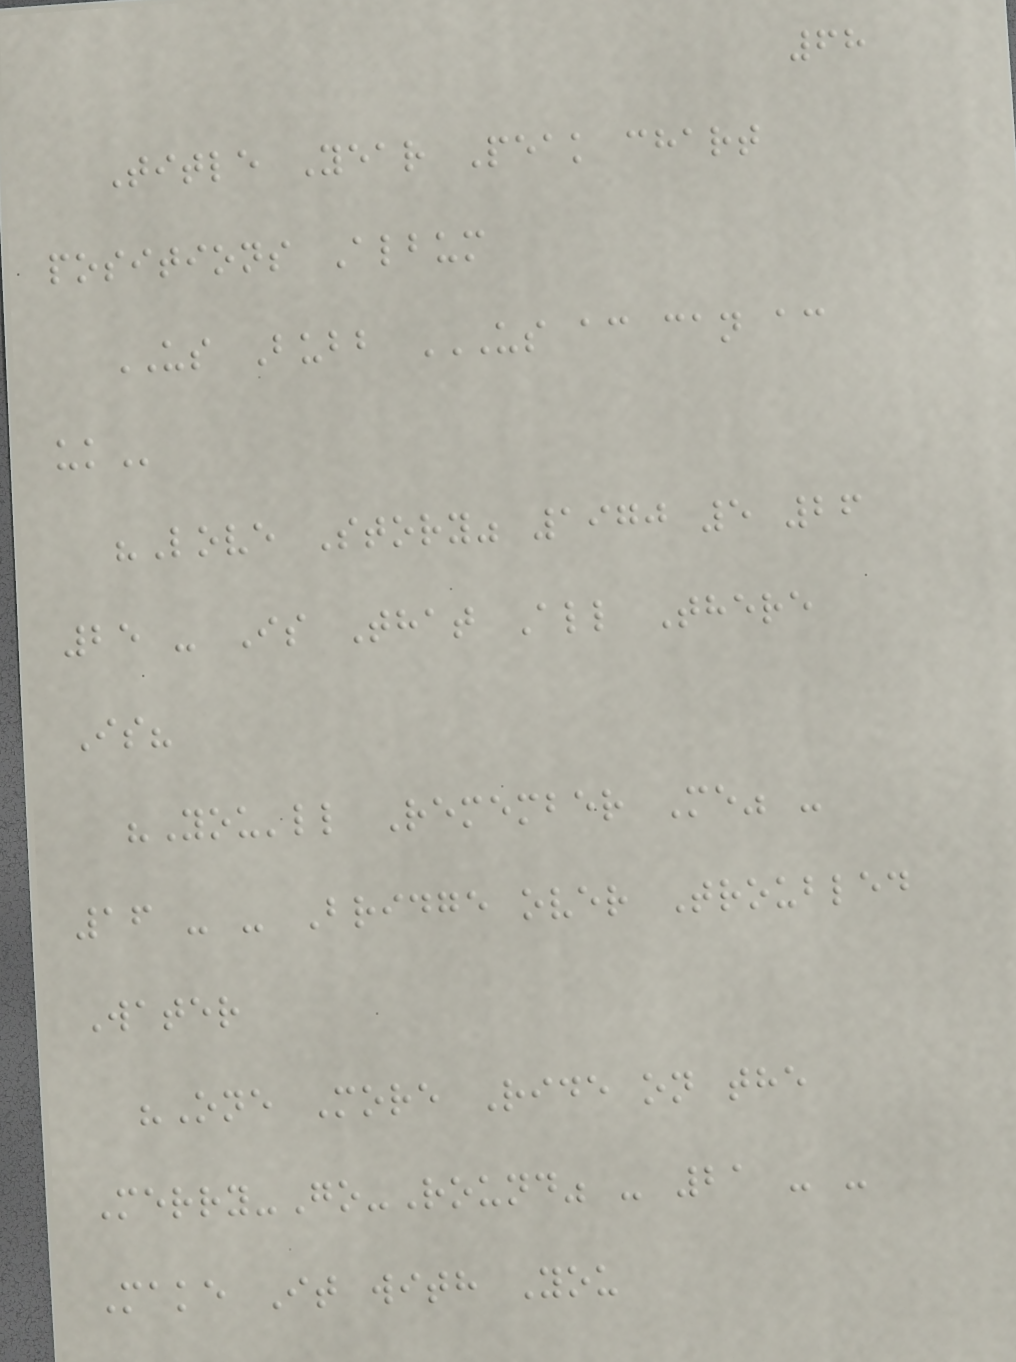68
Title Year Peak chart
positions Album
US Bubb US AC CAN AC
UK
"Love Story" 1970 5 26
25 - Is That All There
Is?
"You'll Remember Me" -
16 - - Bridge over Troubled
Water
"One More Ride on the
Merry-Go-Round" - 21 - -
Make It with You
